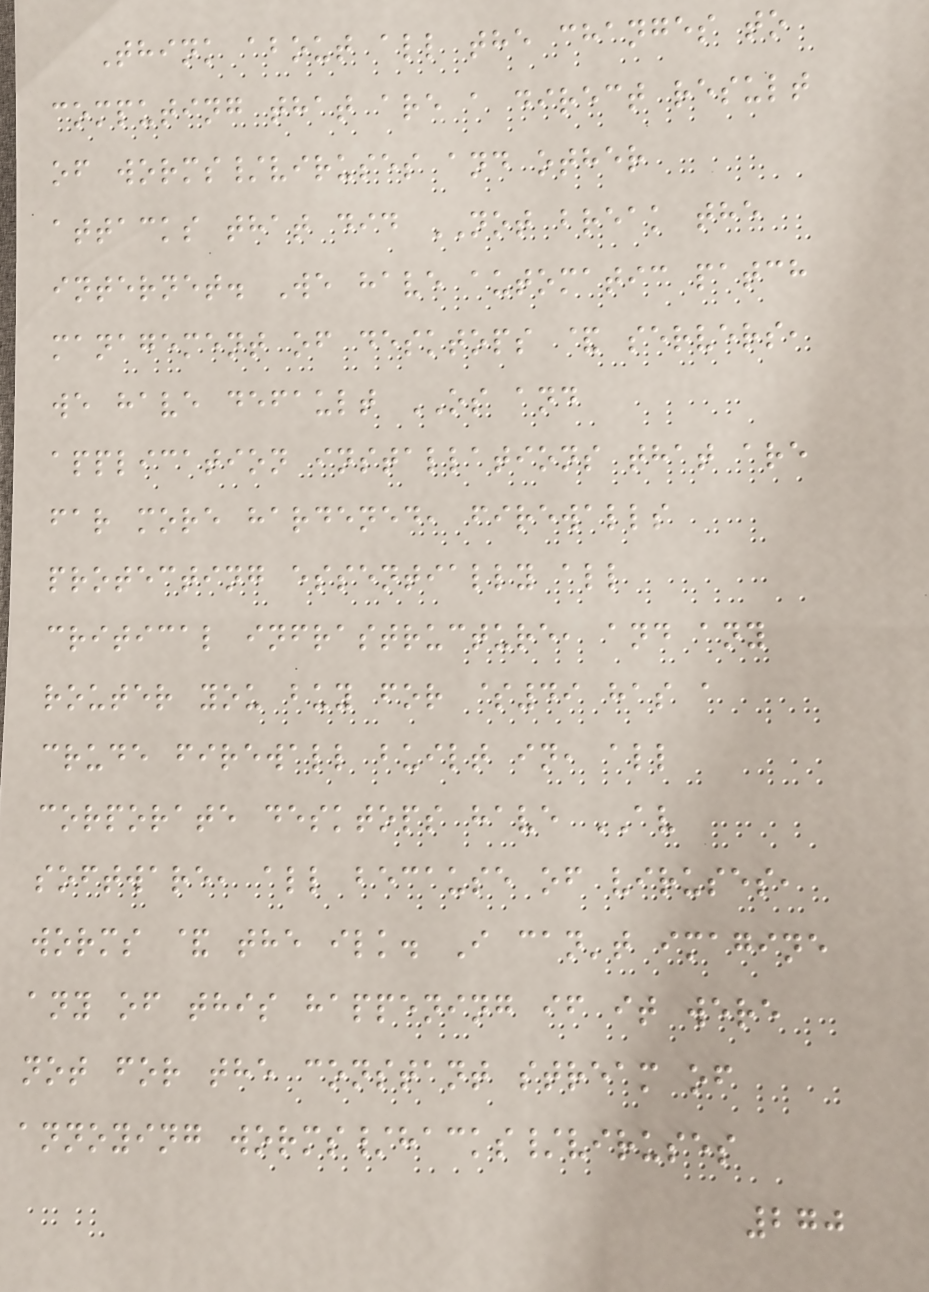Think about all the changes to
computing that are a direct result
of worms/viruses and other
attacks that did NOT break the
internet. We have automatic patch
management of desktops & servers,
we have default OS and
application installations that are
far more hardened, firewalls
protecting essentially all
critical infrastructure, and any
router you buy for $49 has a
crude firewall built in, all
corporate desktops have AV
software, all because of viruses,
worms & the ilk. I can't imagine
any of this happening if it were
not for the constant stream of
annoying worms/hacks/viruses
270
